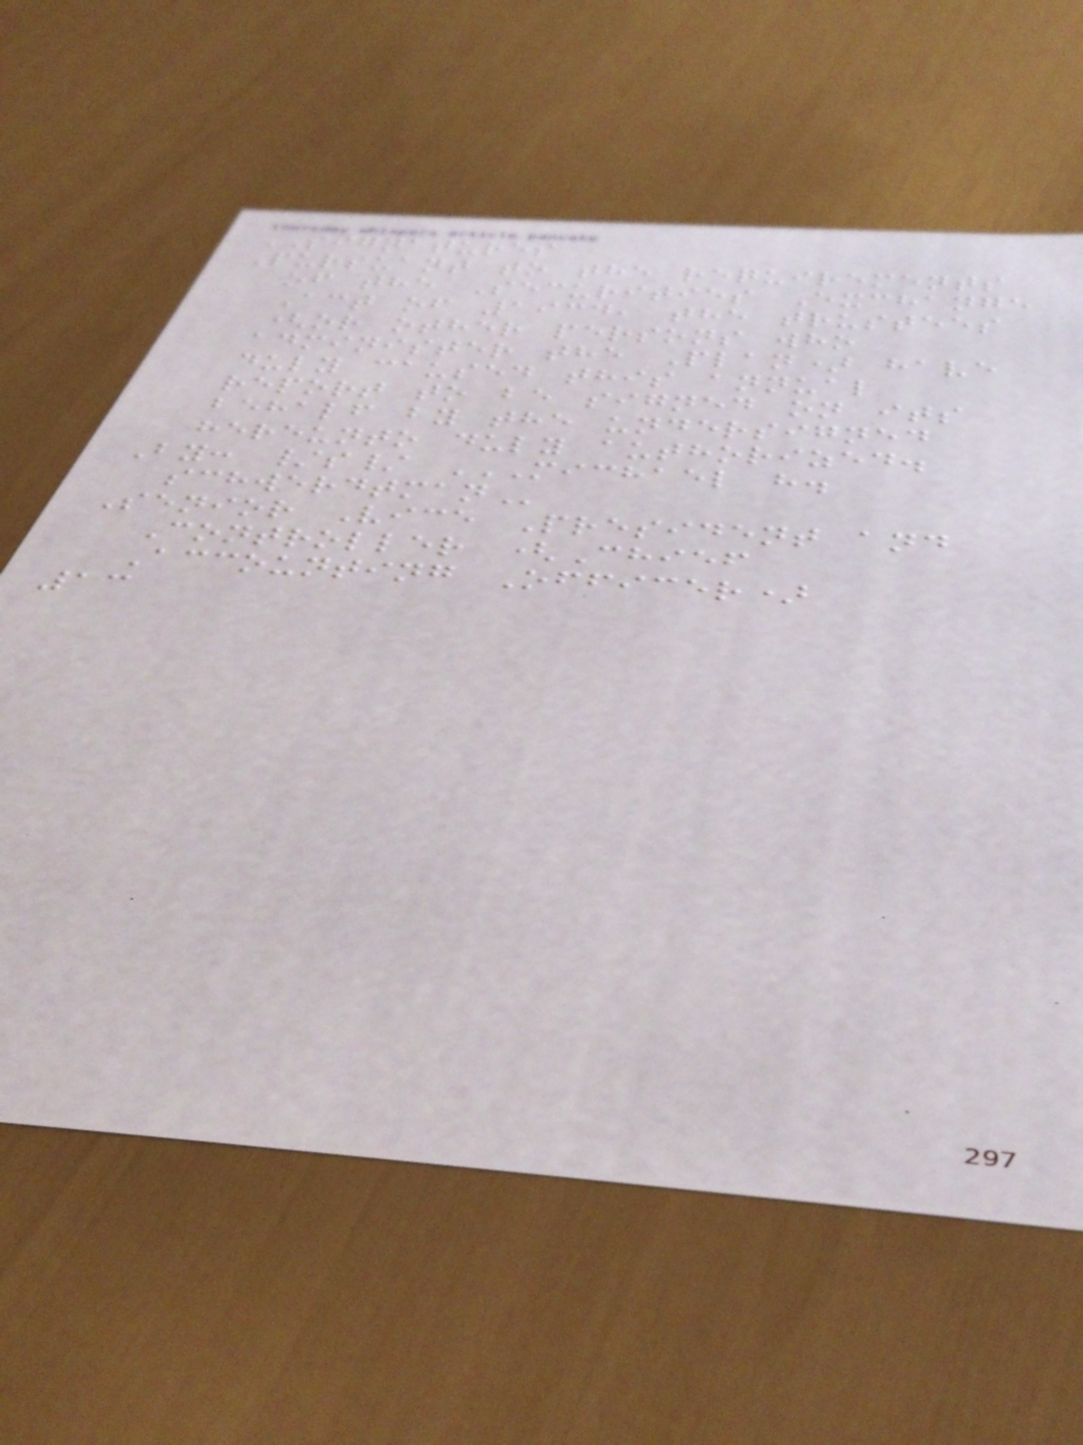SIGNATURES
Pursuant to the requirements
of the Securities Exchange
Act of 1934, the trustees
(or other persons who
administer the Plan) have
duly caused this annual
report to be signed on its
behalf by the undersigned
hereunto duly authorized.
By: /s/ MICHAEL H.
SCHWERDTMAN
Senior Vice President and
Controller (Chief
Accounting Officer)
13
